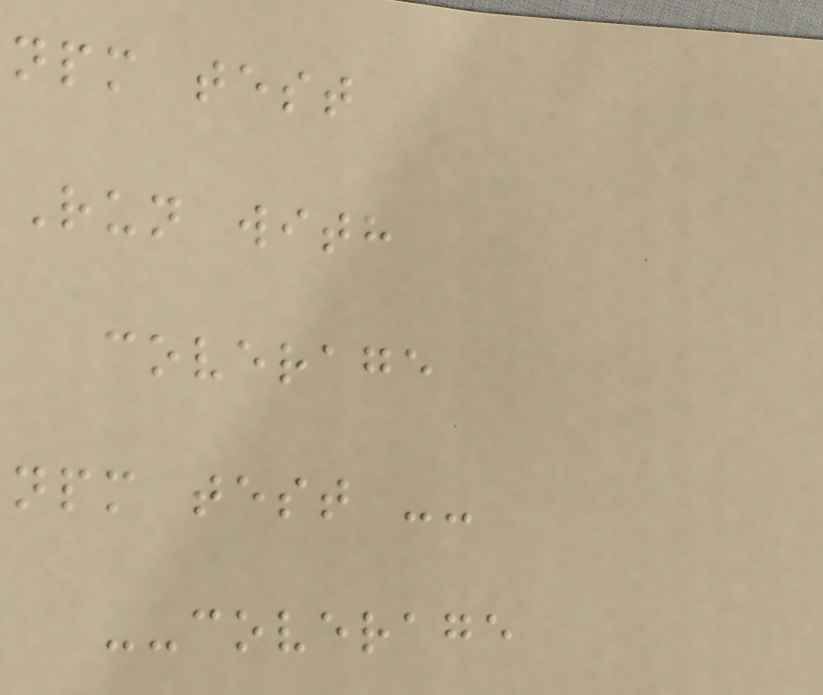npm test
Run with
coverage
npm test --
--coverage
